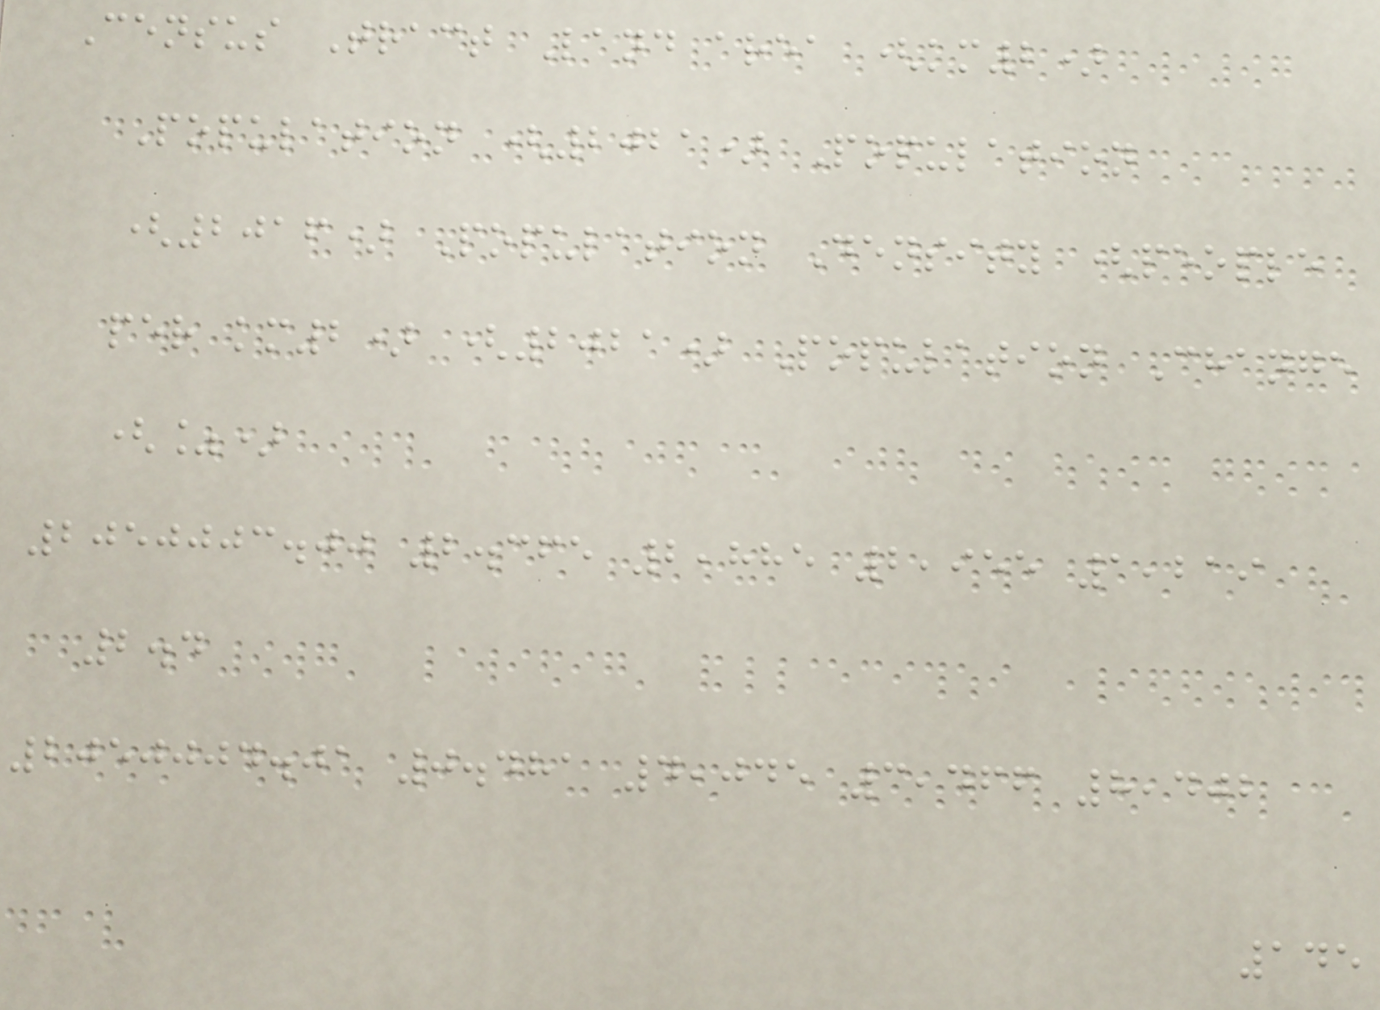Census Tract Land area (km2)
Population (2021) Population
(2016) Population Density (people
per km2) (2021) Population Change
(%)
2050003.00 2.365 2,885 2,955 1,219
2.4
2050004.01 0.481 4,045 3,466 8,402
145
